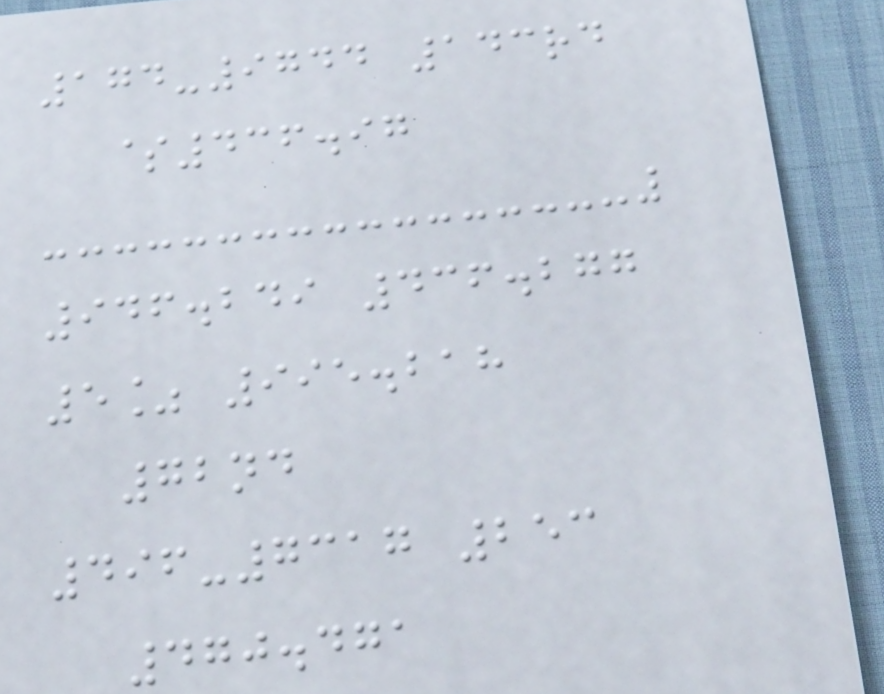174-9744 143rd
$436.97
946.249 436.277
5% 995.218
72nd
496-7317 253
470.471
